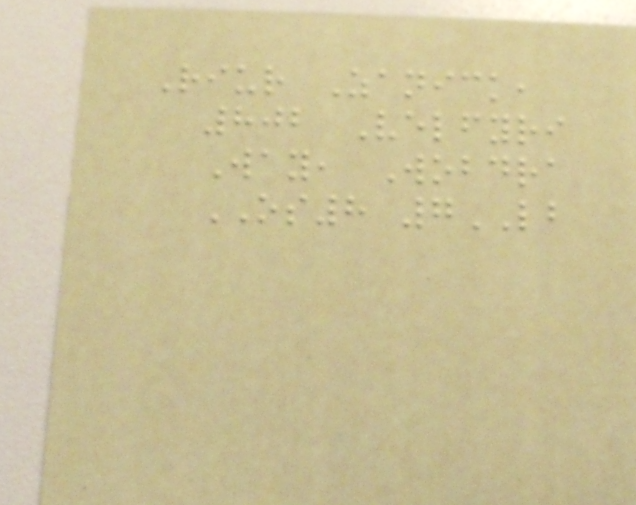Riur Zanick,
802 Velfyri
Way, Wobdra
OS8 7LB
